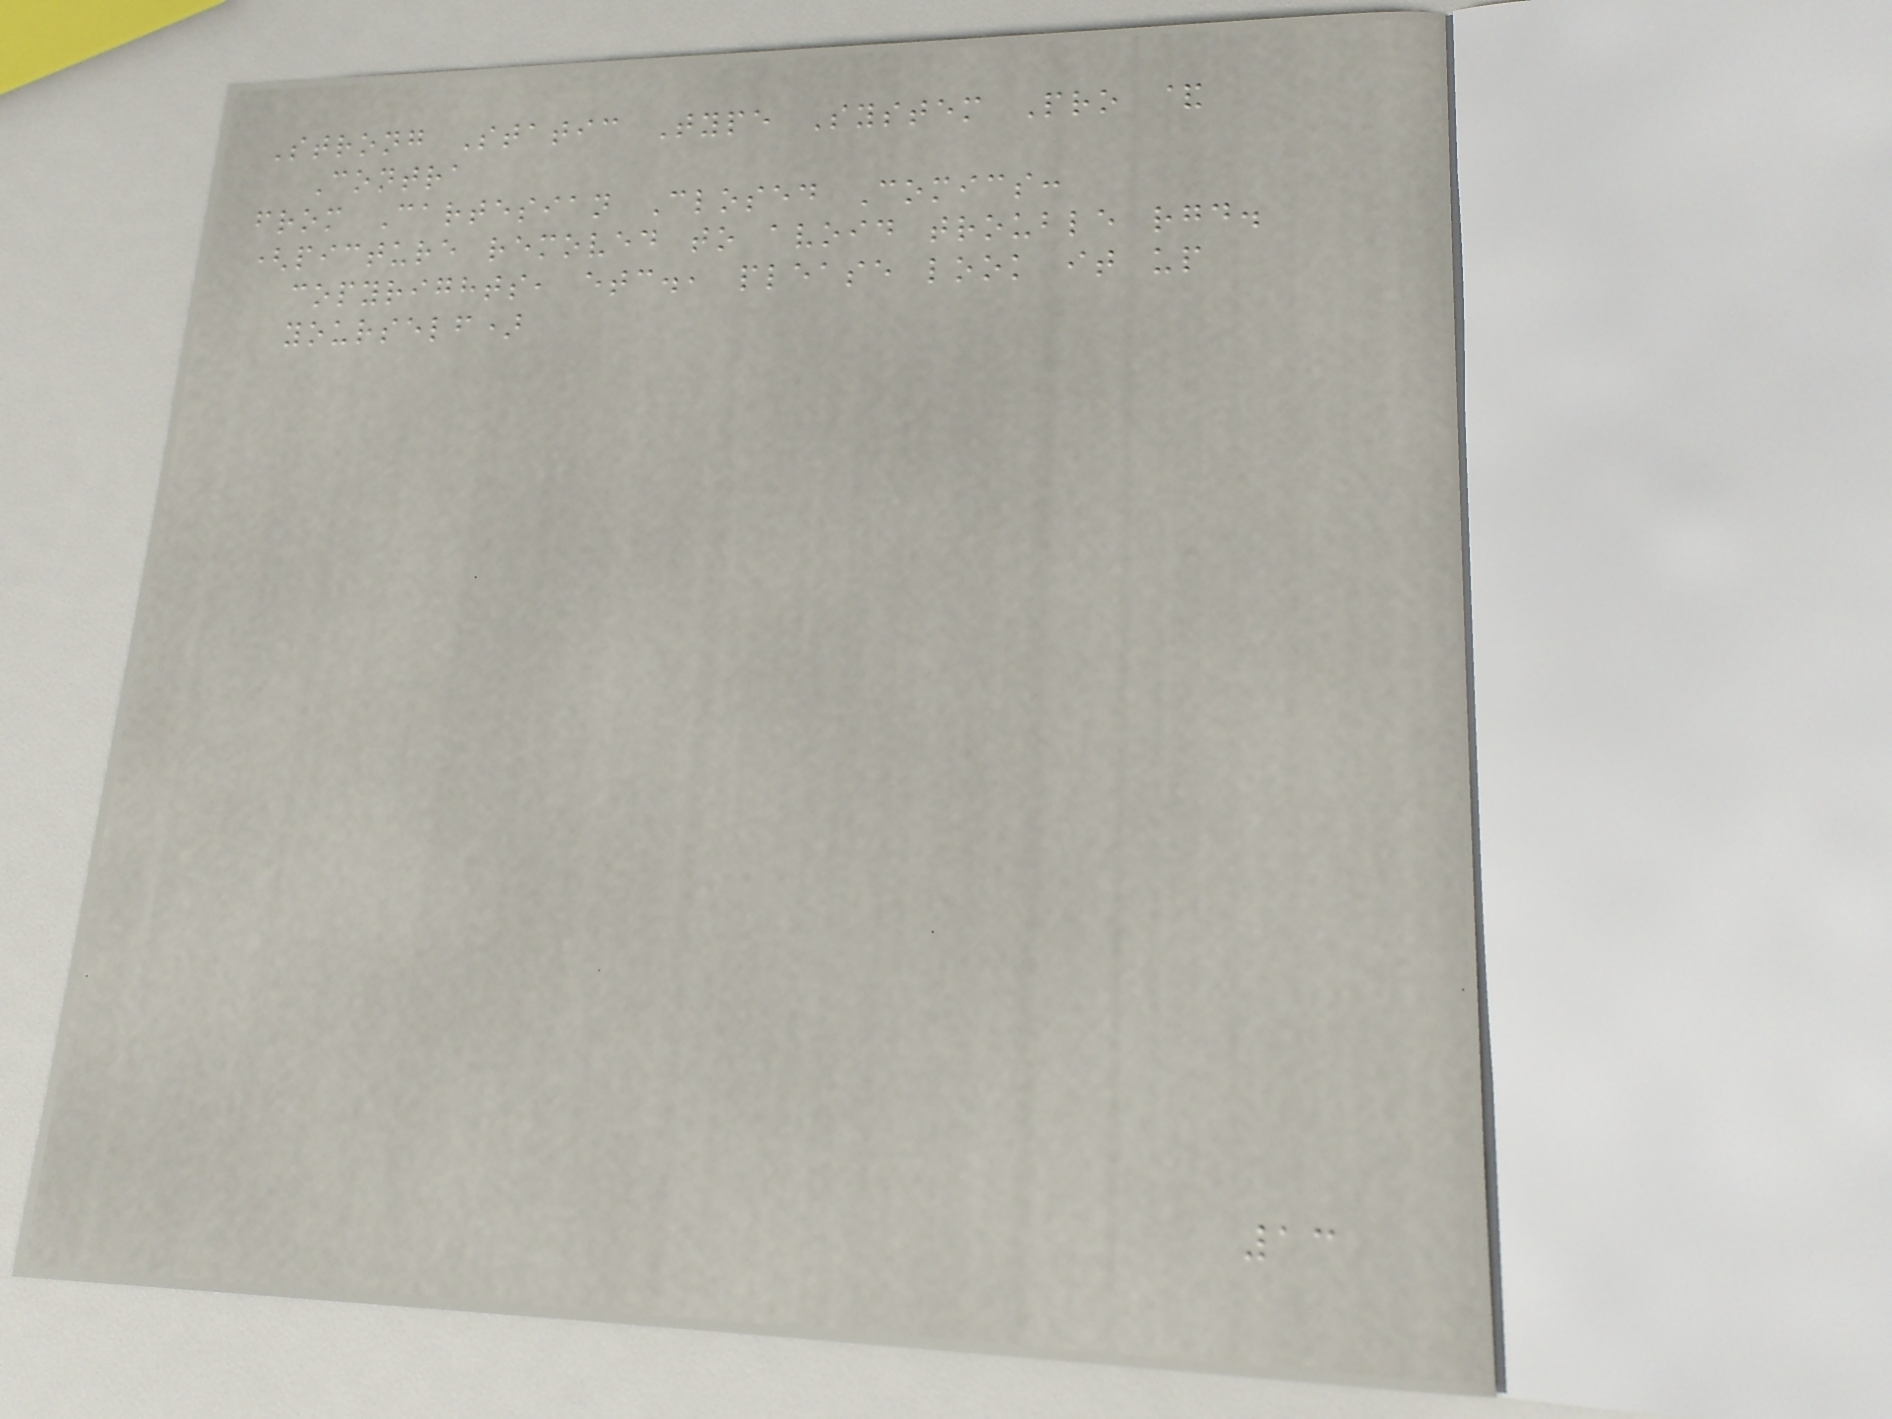Strong Static Type System Pro &
Contra
from Cartesian Closed Comics:
(picture removed to avoid trouble rgd.
copyrights, etc., please look it up
yourself)
13
